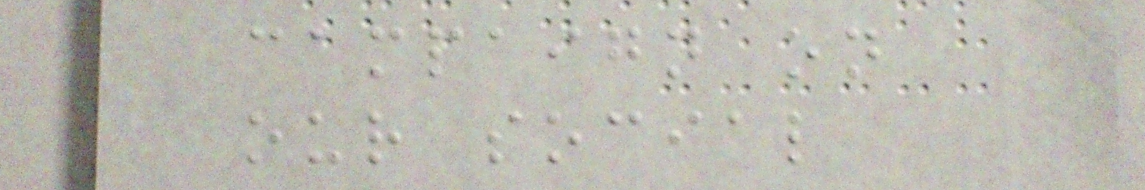campaign on
our social
